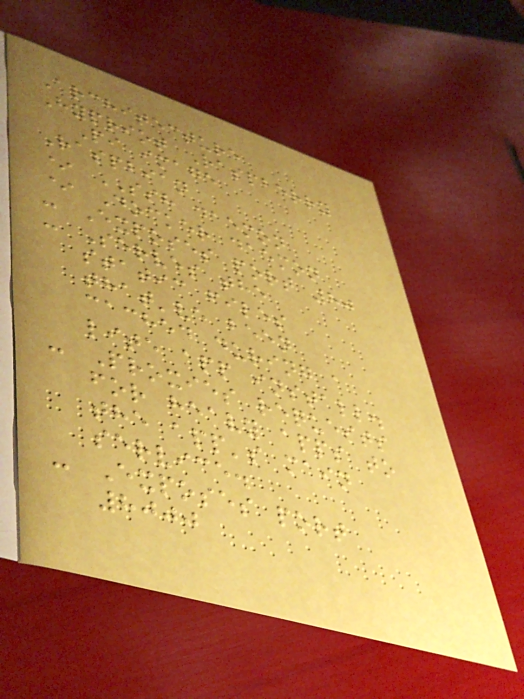Architecture
Hypriot Raspberry
Pi image
Raspbian
* SSH daemon
* Docker daemon
- Exposes port 80
- Serves the
static files
that've been
cached during a
lite app install.
- Proxies requests
for heavy apps to
the app's main
service.
- Exposes port
8000
